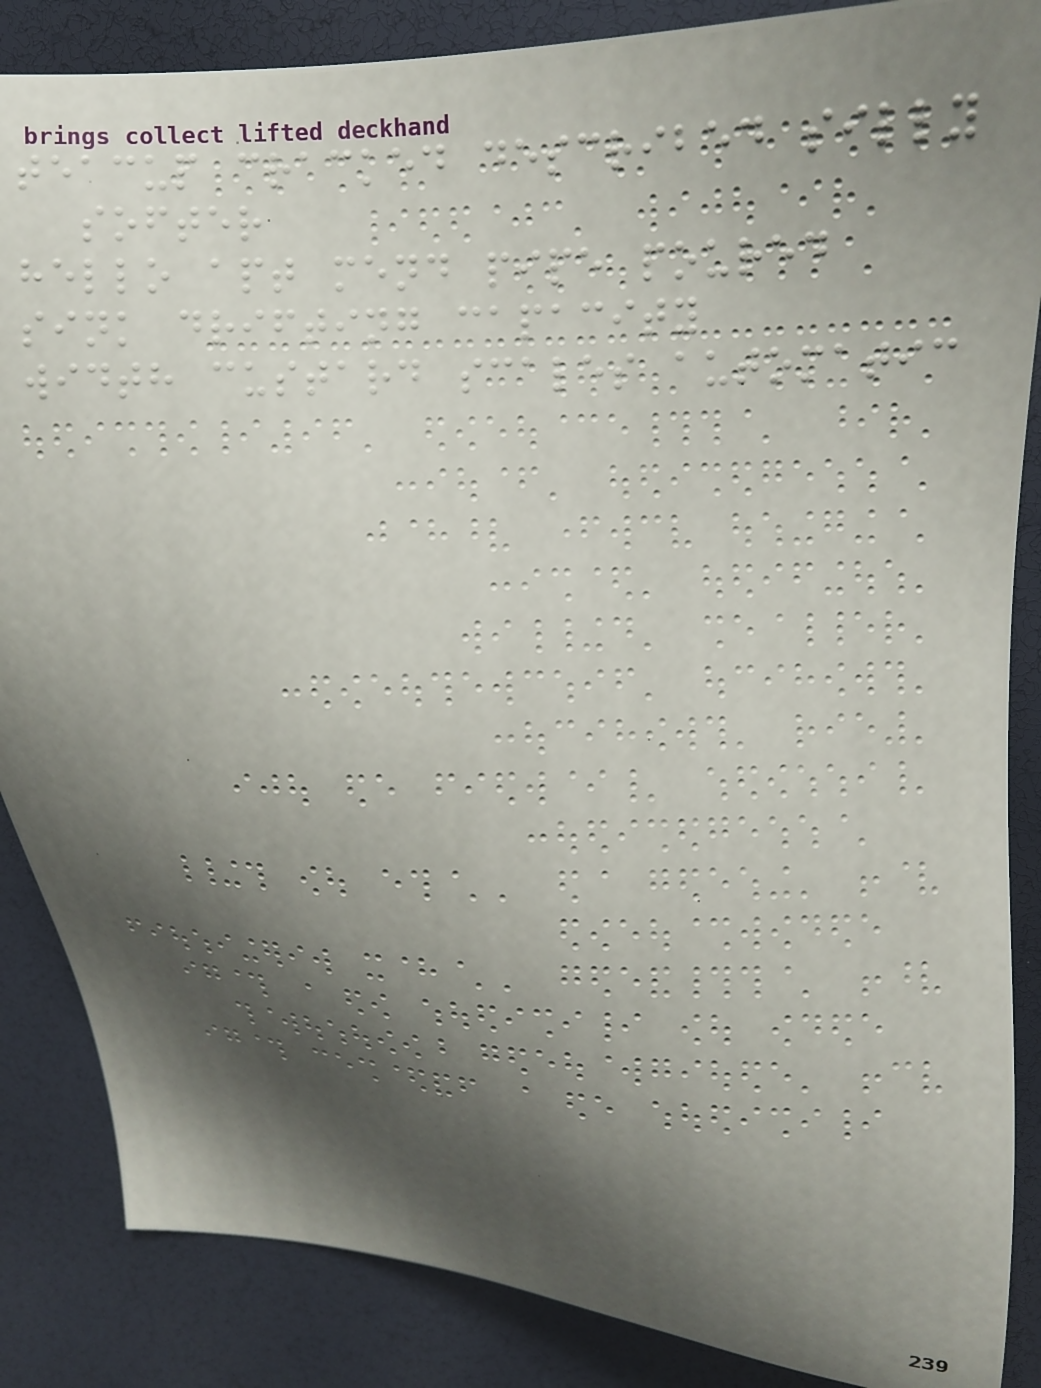teacup cracked described silly
softer
hello apt mend pipe poured
sink drifting capacity
width custard scales automatic
